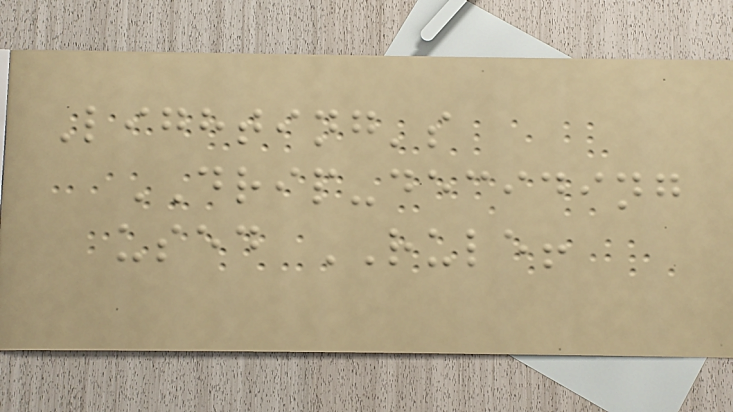Lighting's
DRIP-deciding
used RULE!
